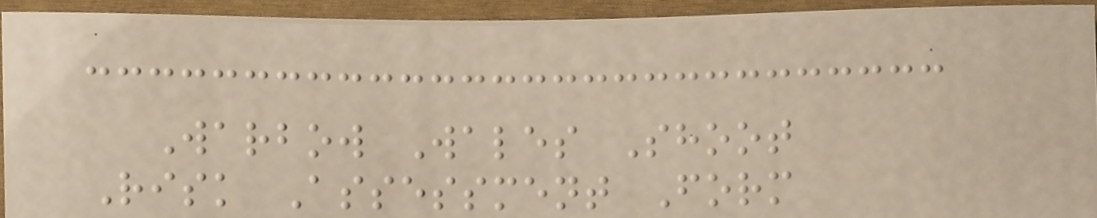Warbow Wales Shoot
Risk Assessment Form
